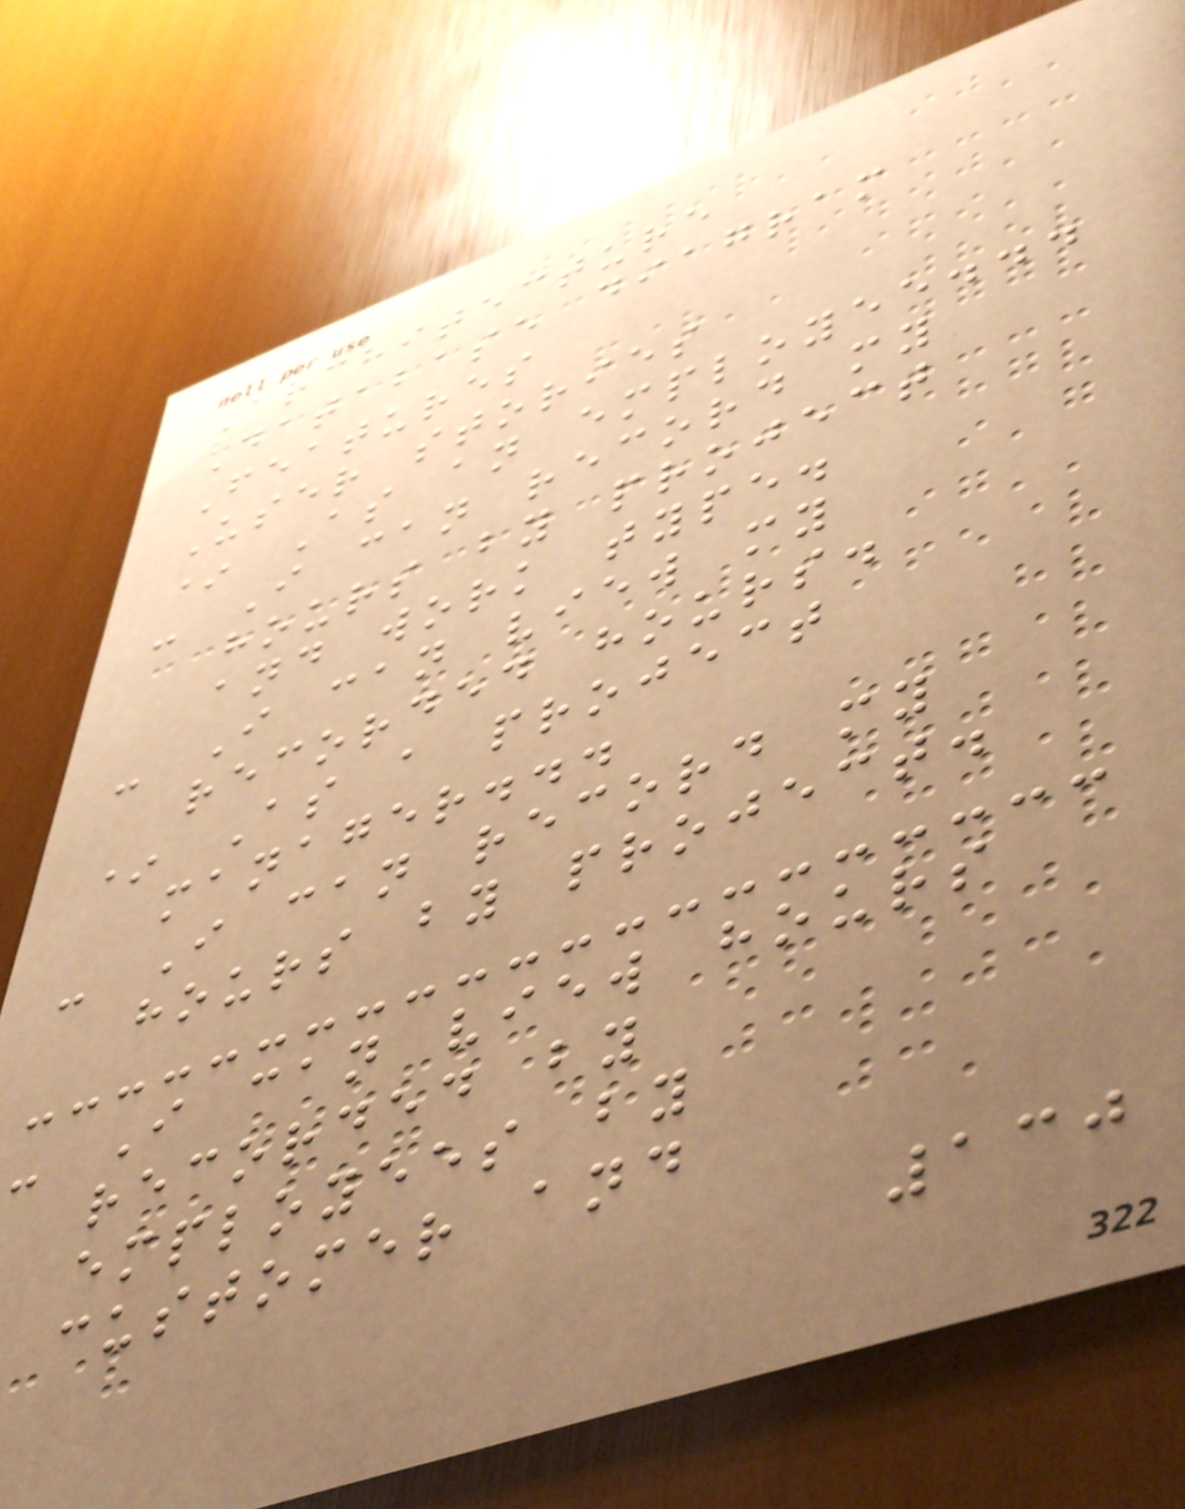Architecture
Database diagram
Features
User stories
* As an employee...
- I can record my
hours by project
and work type.
- I can view my
recorded hours.
* As a project
manager...
- I can record my
hours by project.
- I can view hours
recorded by
employees by
customer and
130
